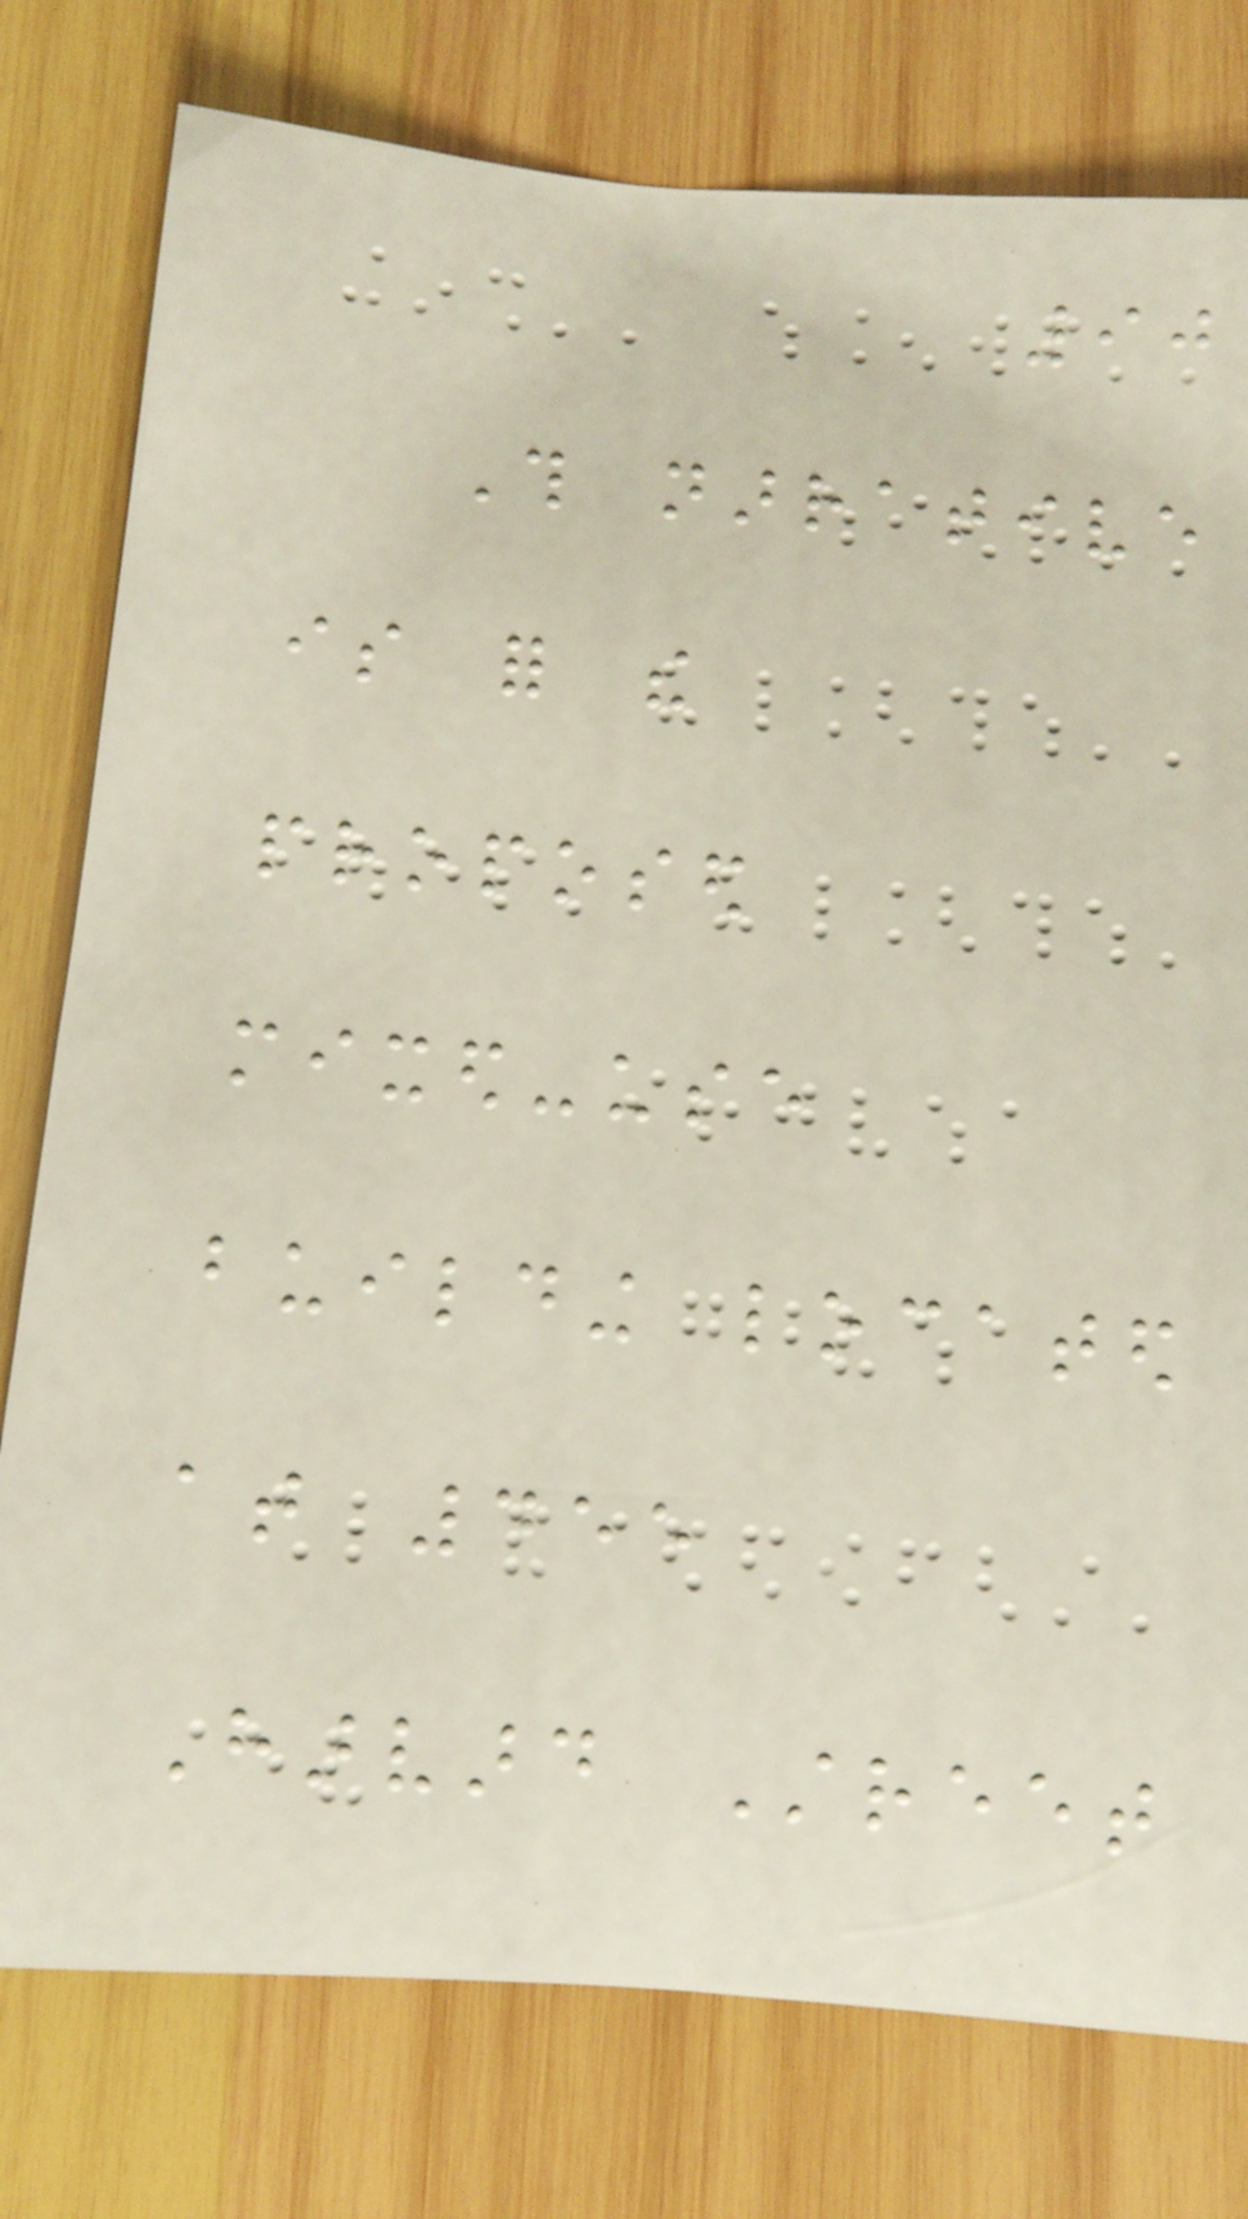90
This narrative
is for the
proposed
mixed-use
building located
at 455
Harvard Street
